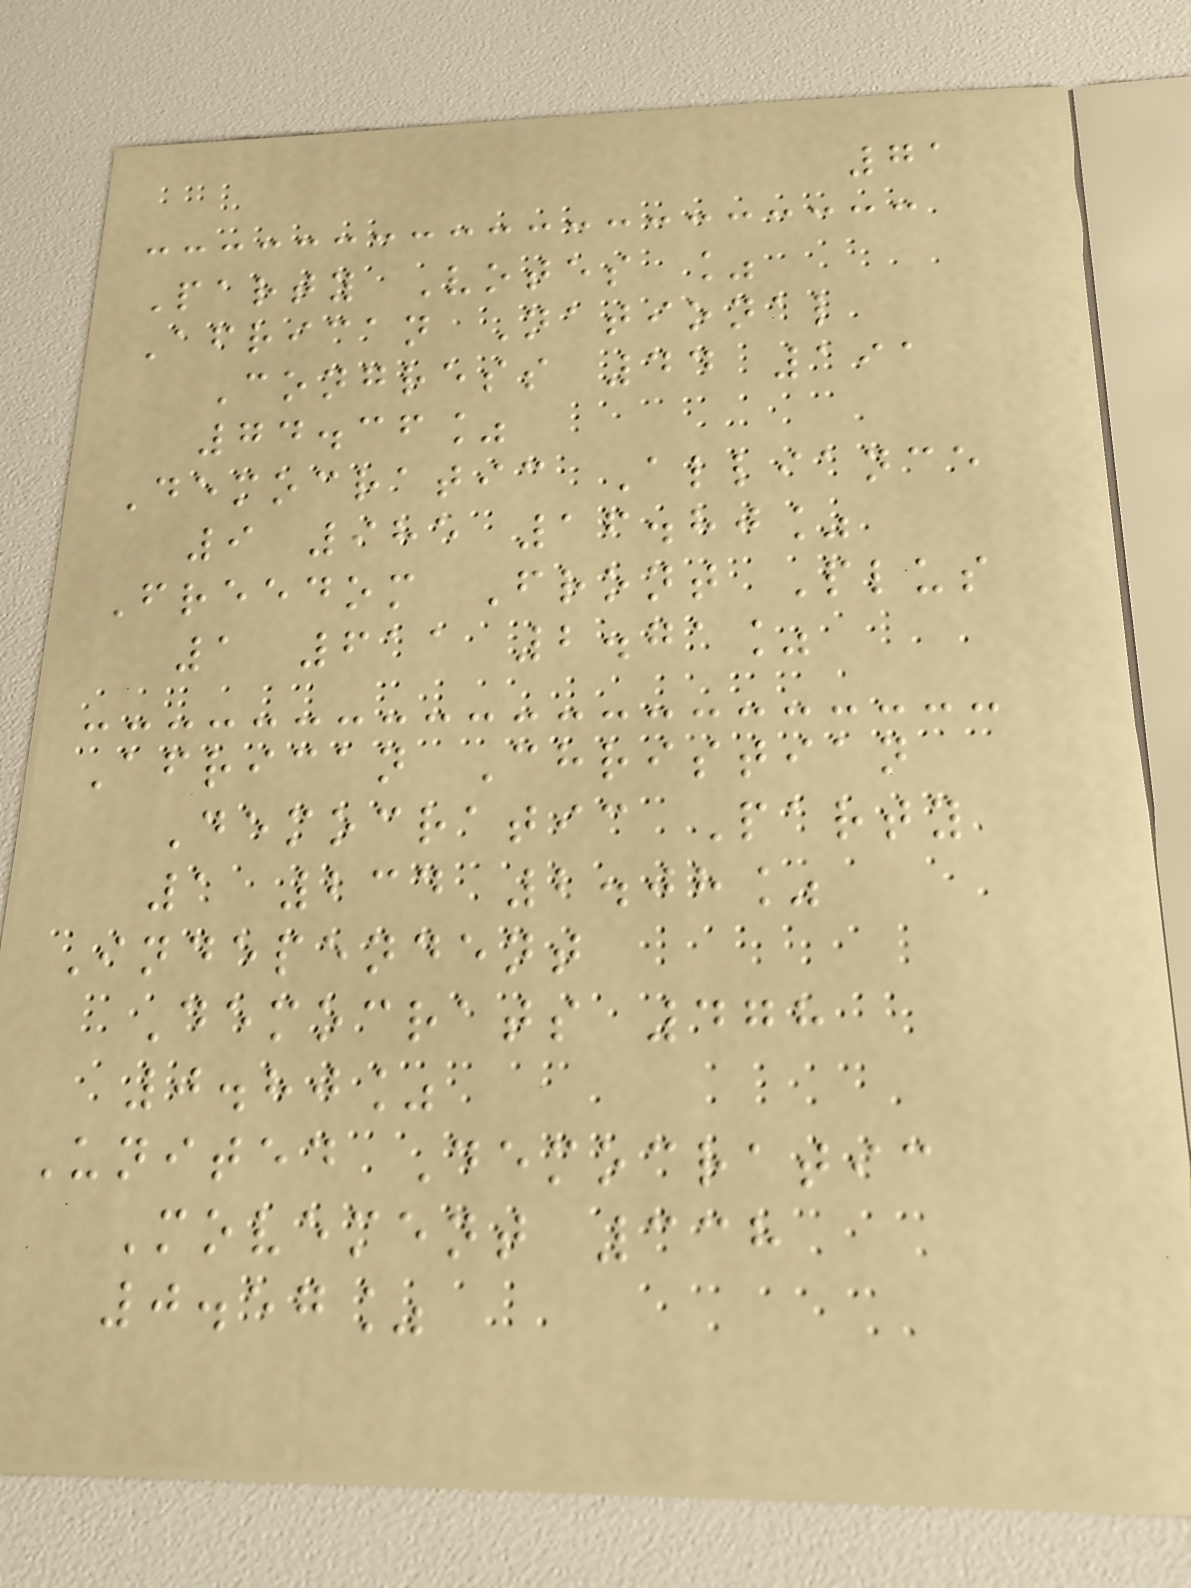71
Party Votes %
African National
Congress 44 191
74.36%
Democratic Alliance
9 985 16.80%
Freedom Front Plus
1 611 2.71%
African Christian
Democratic Party
1 234 2.08%
Independent
Democrats 478
0.80%
United Democratic
Movement 338
0.57%
